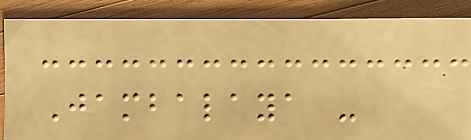Jambalaya -
